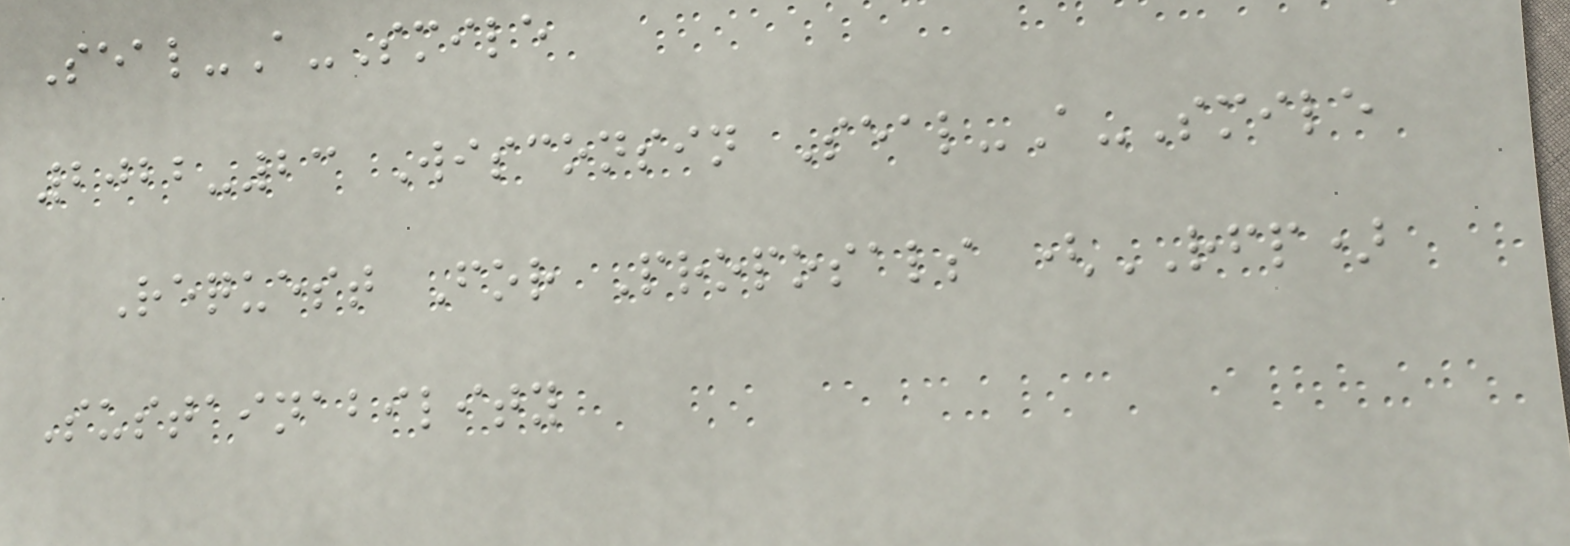Seal-A-Smile
2022-23 Wisconsin Seal-A-Smile
Request For Proposals (RFP)
Sustainability
